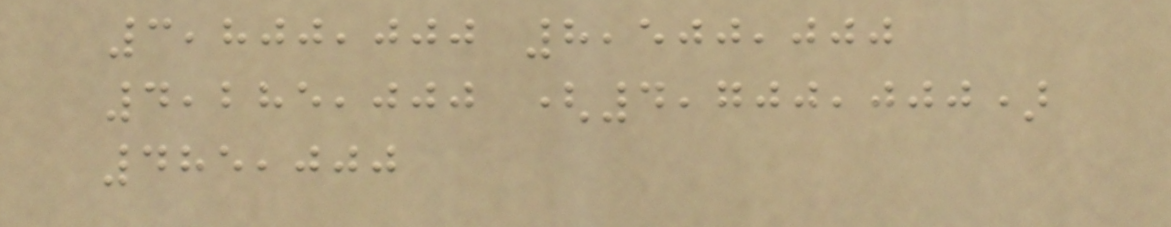3,800,000 8,500,000
4,285,000 (4,700,000)
485,000
